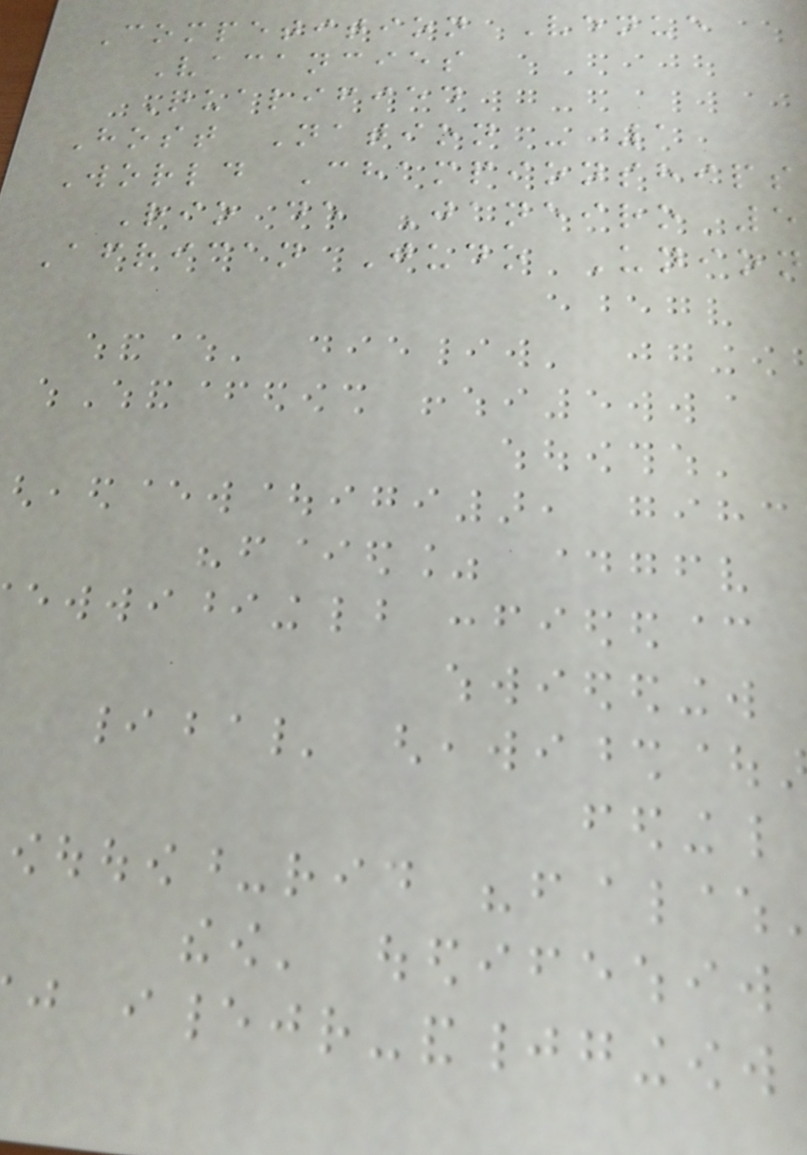Competition Venue
Vacancies
Qualified
Host Nation - 1
World Championships
Rio de Janeiro 5
African Judo Union
